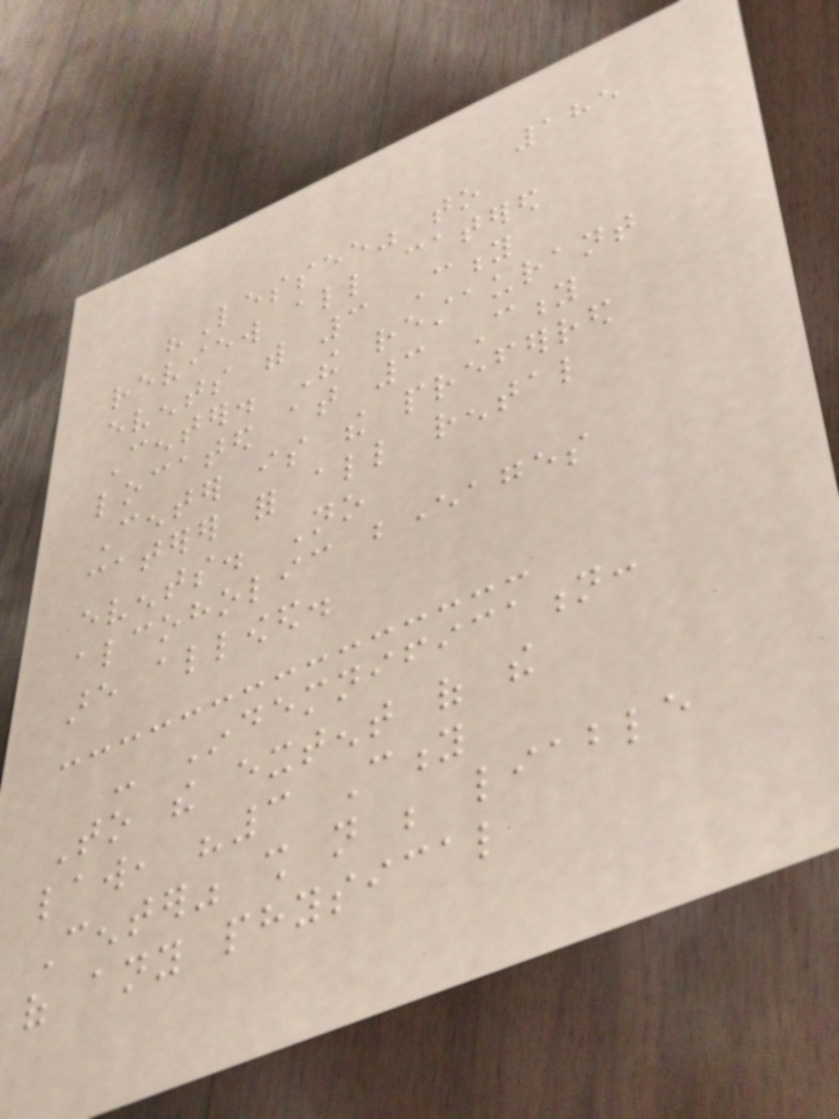185
"Lessee" to
review all catered
events with 3 City
Center. The restaurant
located at 3 City
Center is the preferred
caterer for all rental
events. No
alcoholic beverages
are allowed.
- Indemnification:
To the extent of the
law, "3 City
Center" shall not be liable
of any physical
